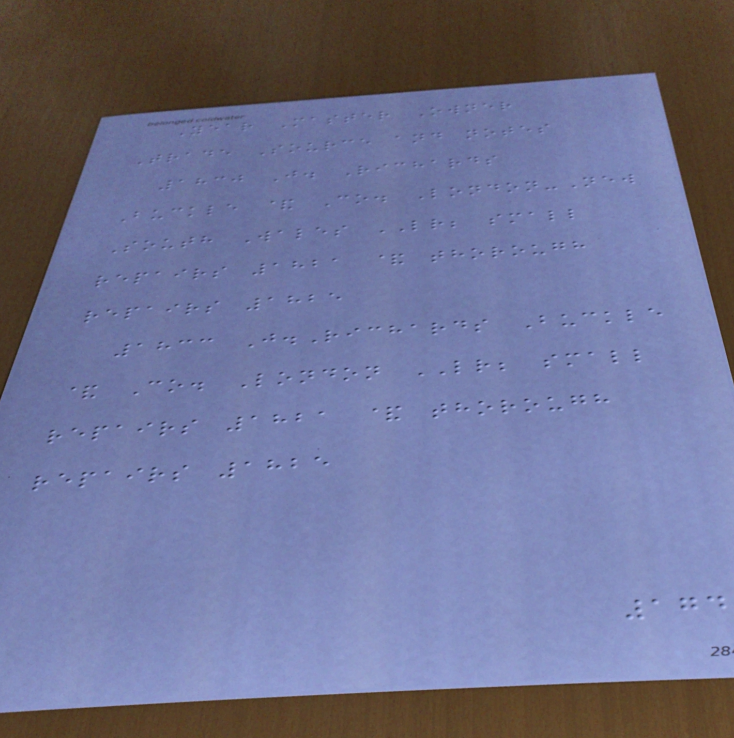Year Master Owner
Trade Source and notes
1830 J. Richards
Buckle & Co. London-New
South Wales LR; small
repairs 1821 & thorough
repairs 1825
1833 J.Richards Buckle
& Co. London LR; small
repairs 1821 & thorough
repairs 1825
174
